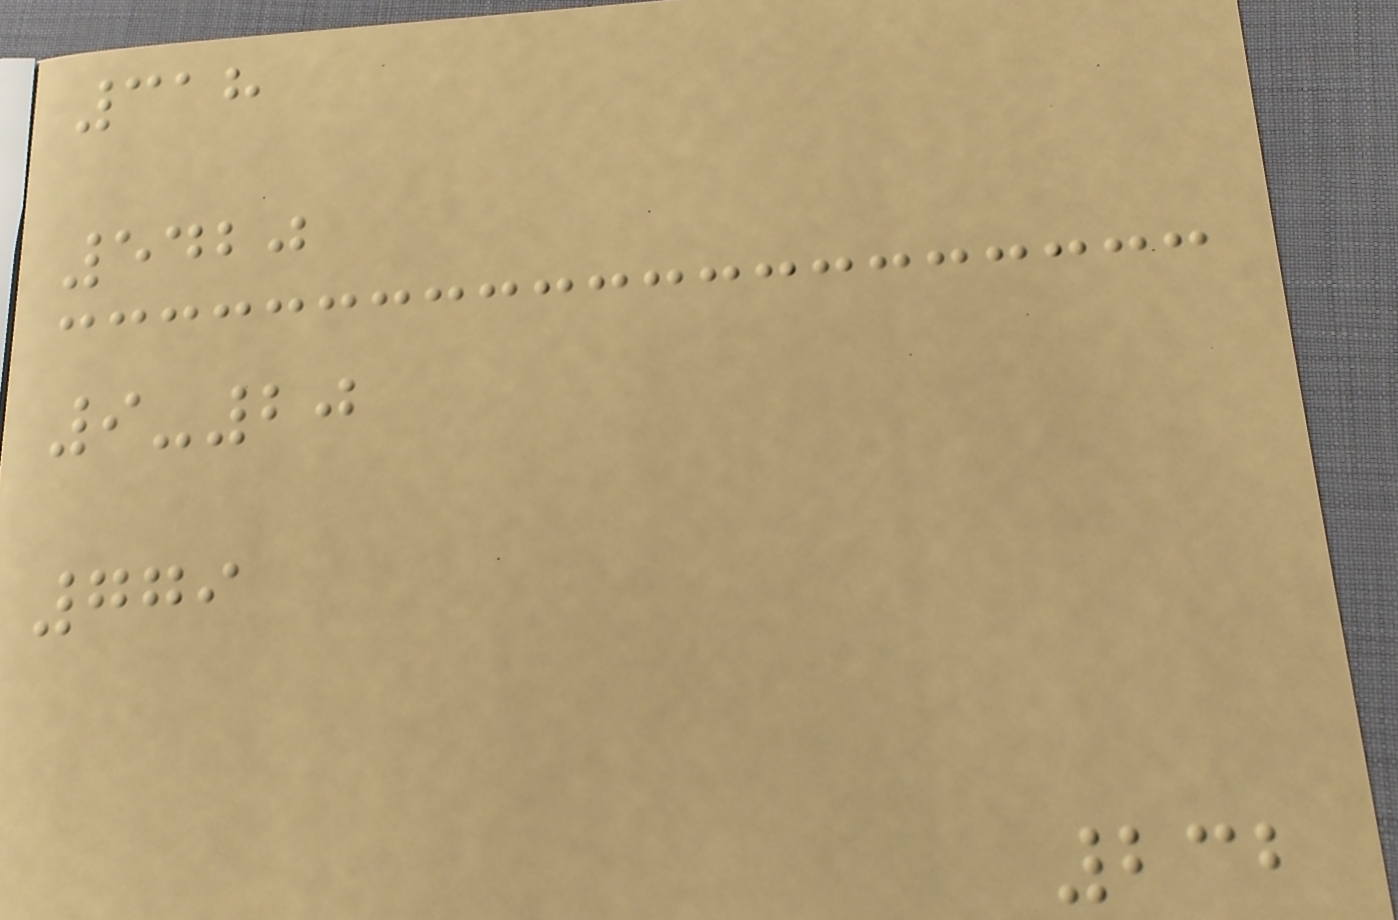318
5420
9-20
779
232
